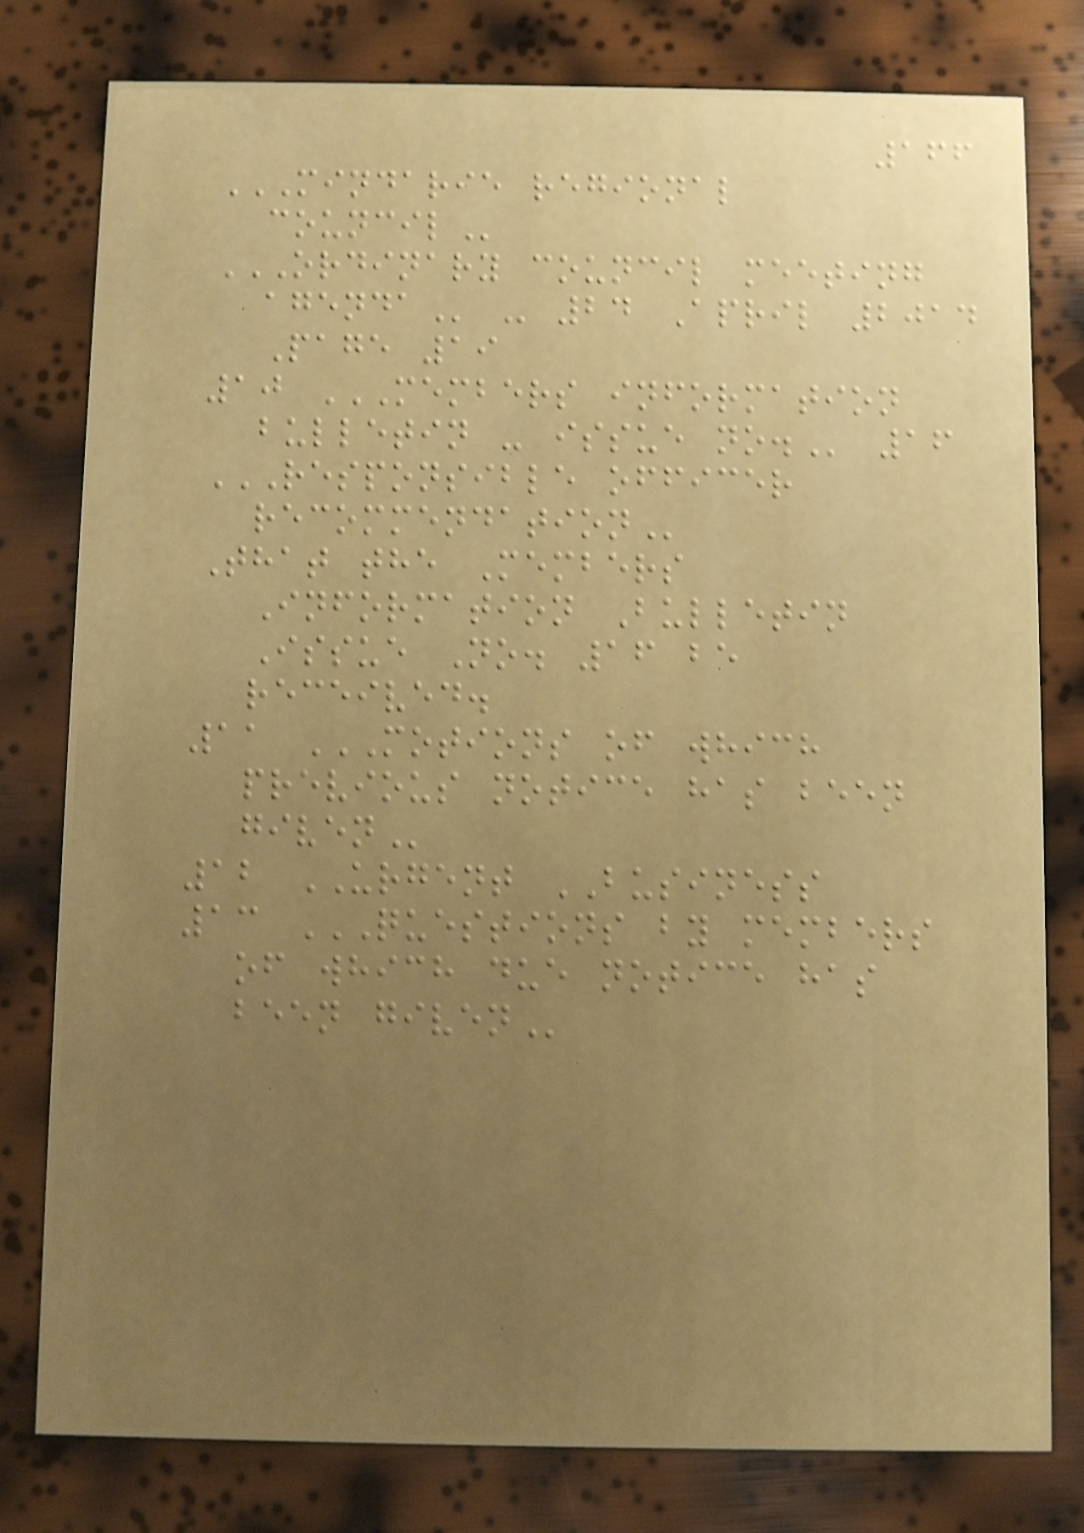166
MINDARIE REGIONAL
COUNCIL
ORDINARY COUNCIL MEETING
AGENDA - 24 April 2014
Page 19
10 MEMBERS INFORMATION
BULLETIN - ISSUE NO. 16
RESPONSIBLE OFFICER
RECOMMENDATION
That the Members
Information Bulletin
Issue No. 16 be
received.
11 MOTIONS OF WHICH
PREVIOUS NOTICE HAS BEEN
GIVEN
12 URGENT BUSINESS
13 QUESTIONS BY MEMBERS
OF WHICH DUE NOTICE HAS
BEEN GIVEN
